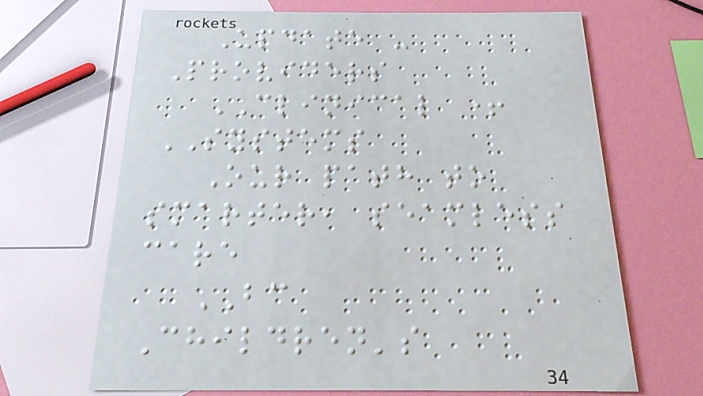Update -
Providers
CLINICAL +
SYSTEMS
Our path to
smarter, seamless
care
BC
Children's
